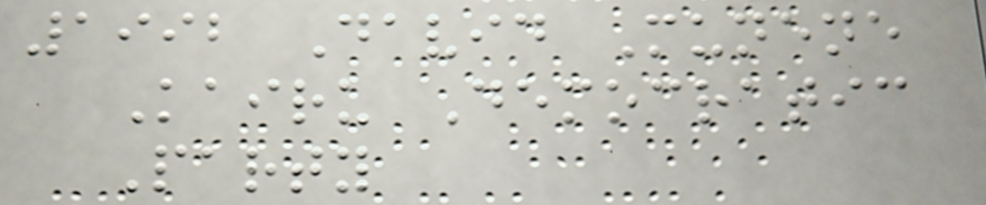1992 David Munene
Kairu Democratic
Party
